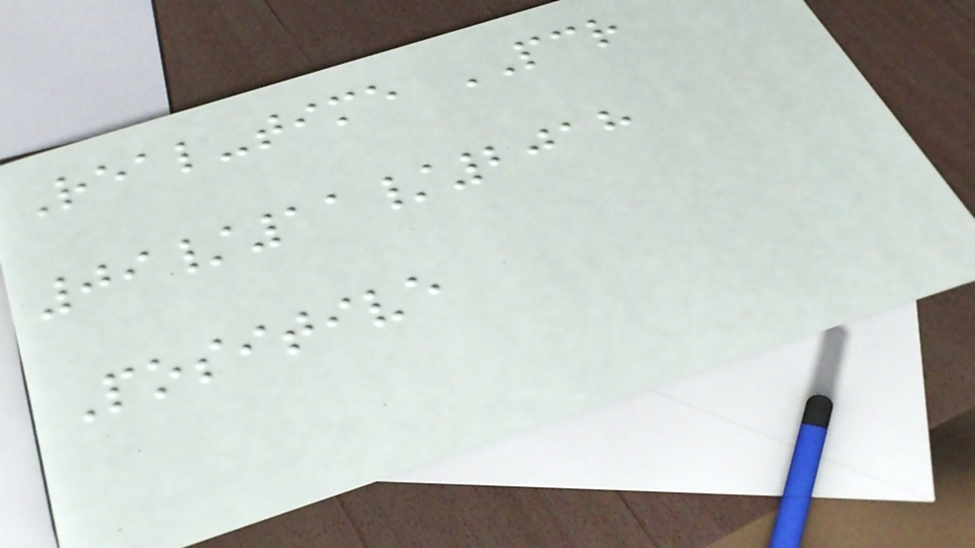Real-time PCR
09/11/2018
Positive
